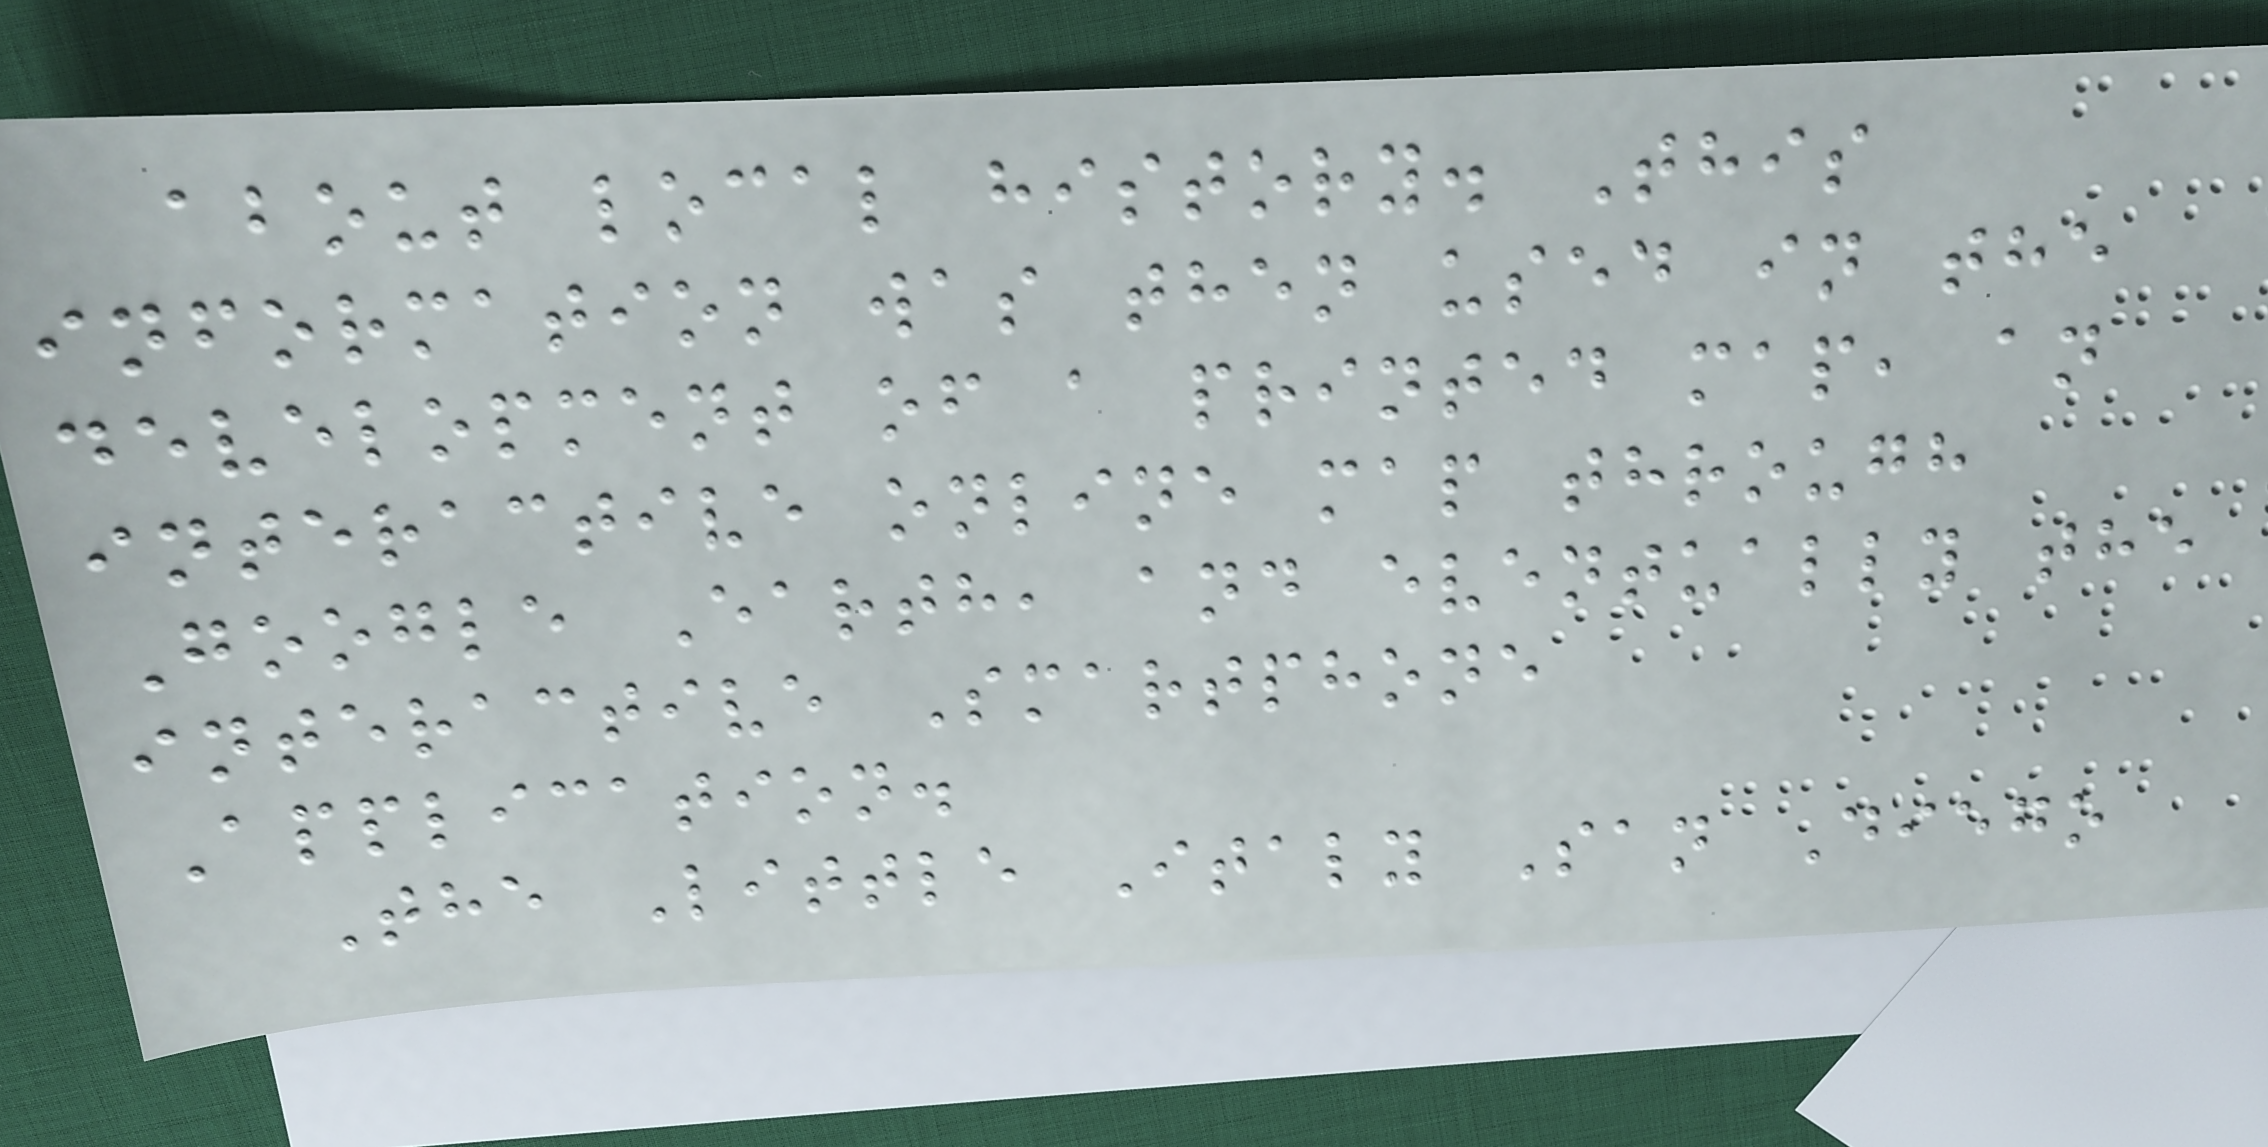about local history. This
information was then used in the
development of a printed map, an
interactive online map through
Google Earth, and eventually the
interactive Smartphone
Application.
The Little Italy San Diego
